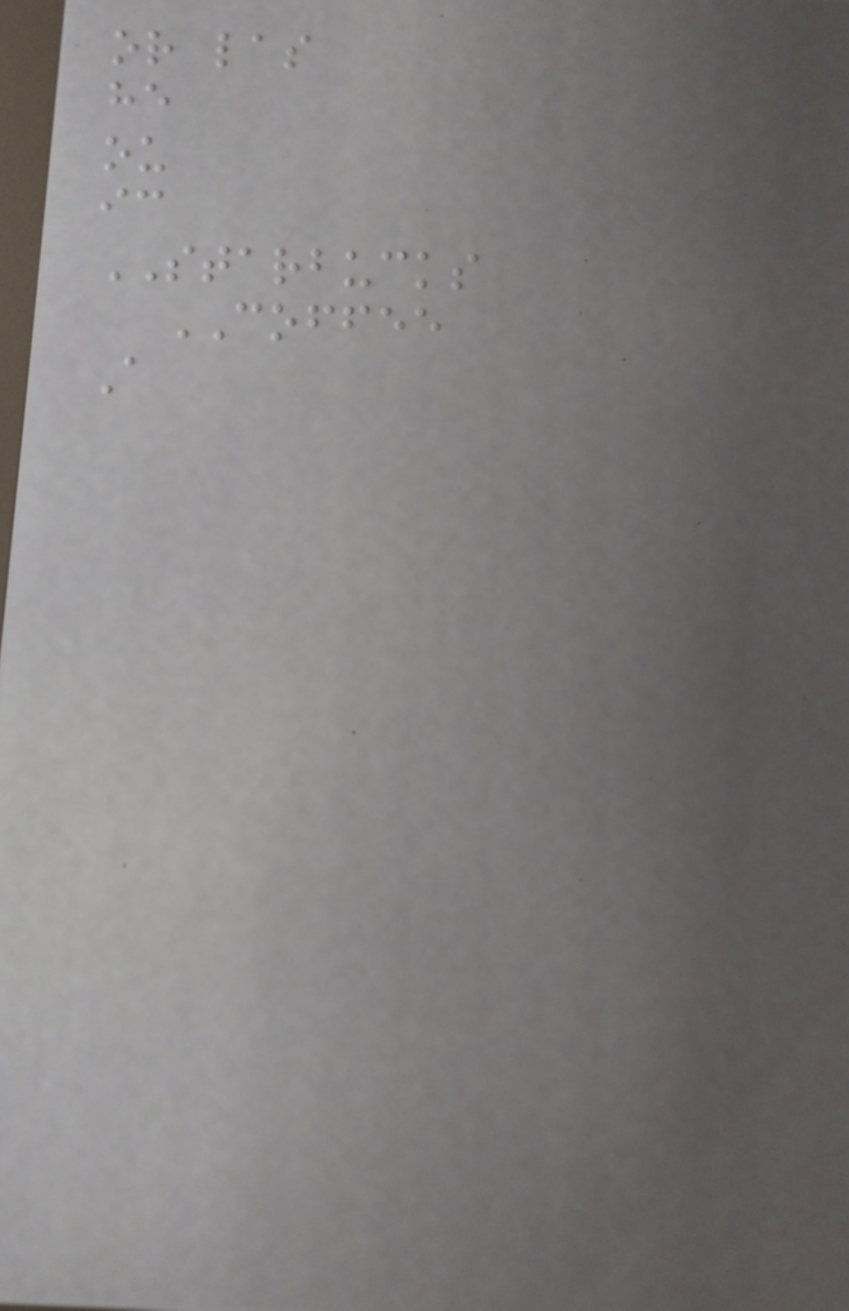or las
he
ou
ic
STARBUCKS
COFFEE
A
